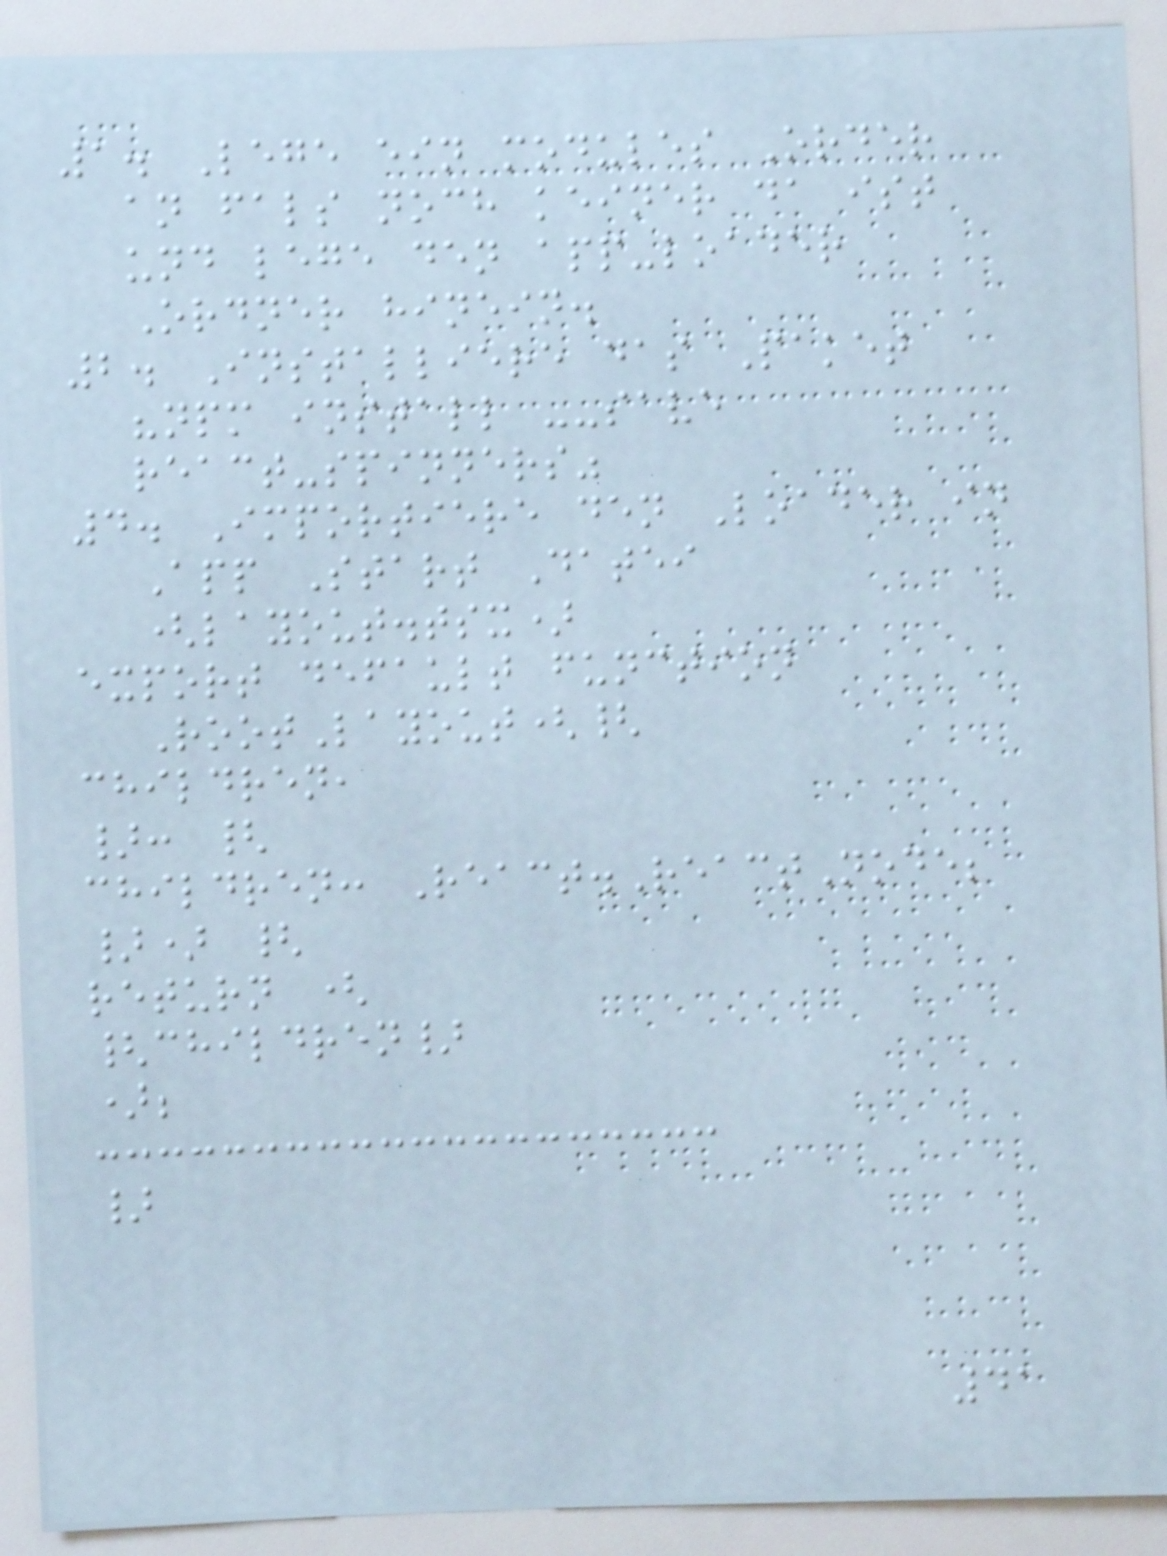1. Lege ein modules Order
an fals noch keiner da ist
und lege den app-loader
Ordner hinein.
2. Installiere das Paket
"npm install --save
react-spinners"
4. Importiere den Loader in
App Start Datei
(layout.tsx)
export default function
RootLayout({
children,
}: {
children: React.ReactNode;
}) {
return (
{children}
);
}
41
